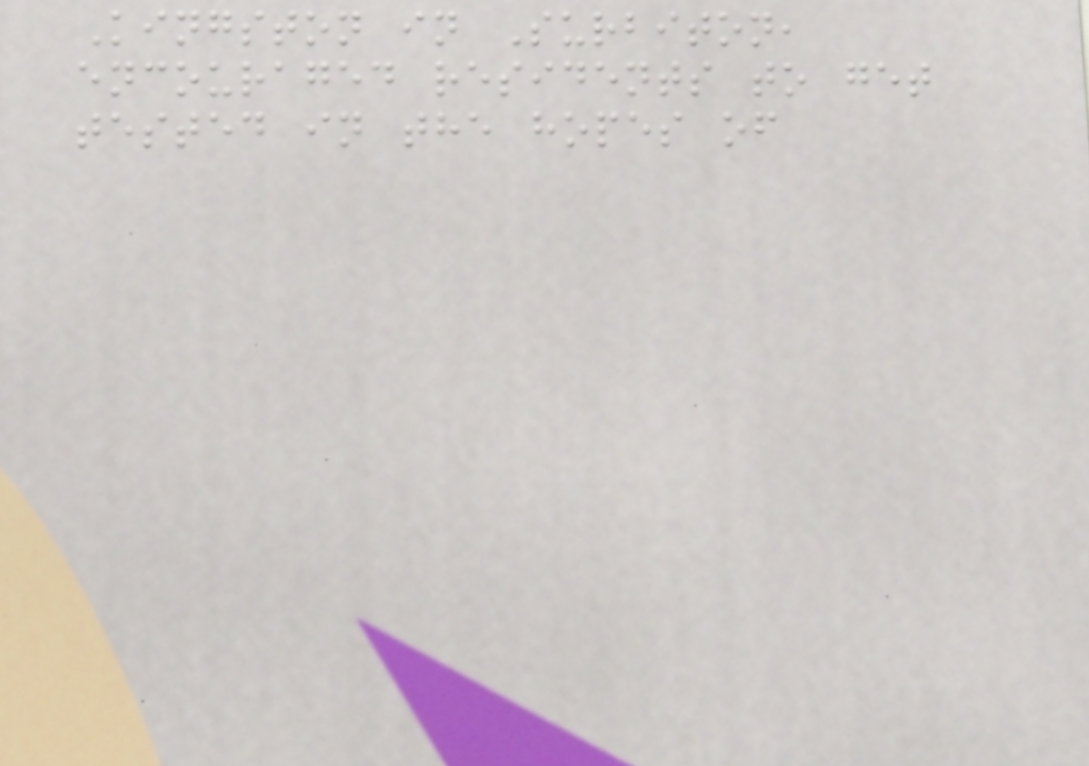Kingston in Surbiton,
encouraged residents to get
tested in the hopes of
